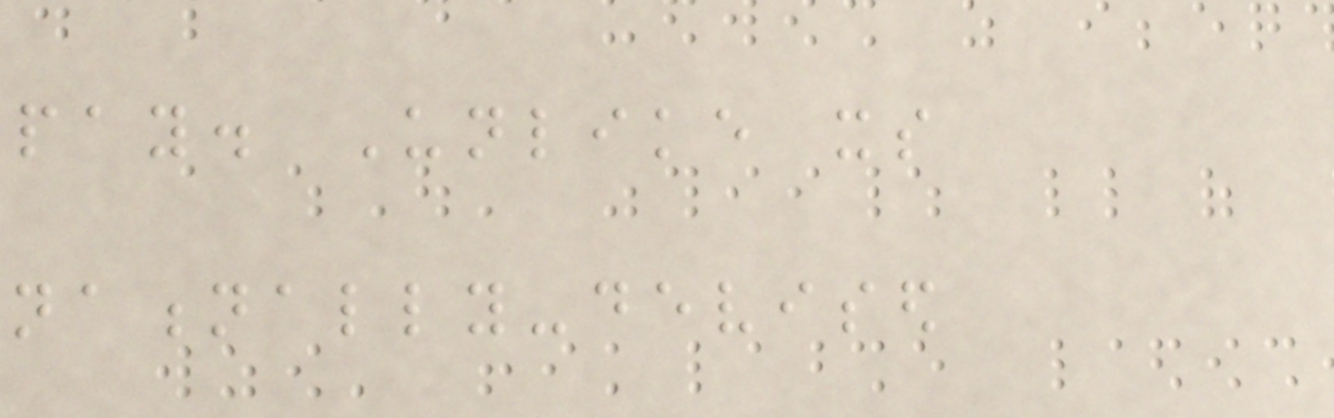pay. Unlike its
nationally-devised
